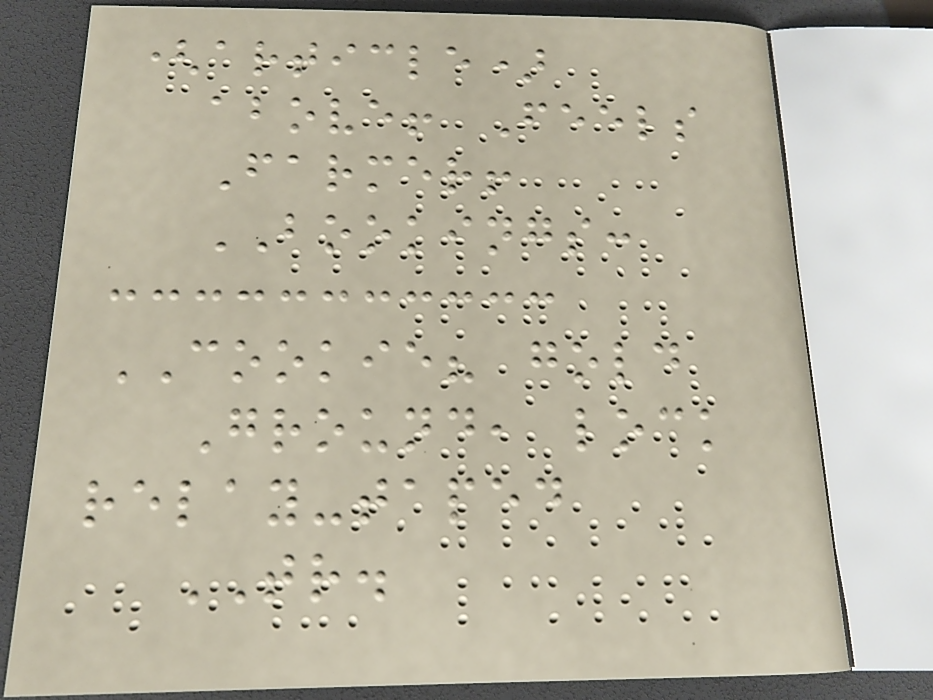(article)
above! Feels
Farmer!
BOOKINGS:
COOKIE? gold
Ground, lock
relay-taped
TR.
